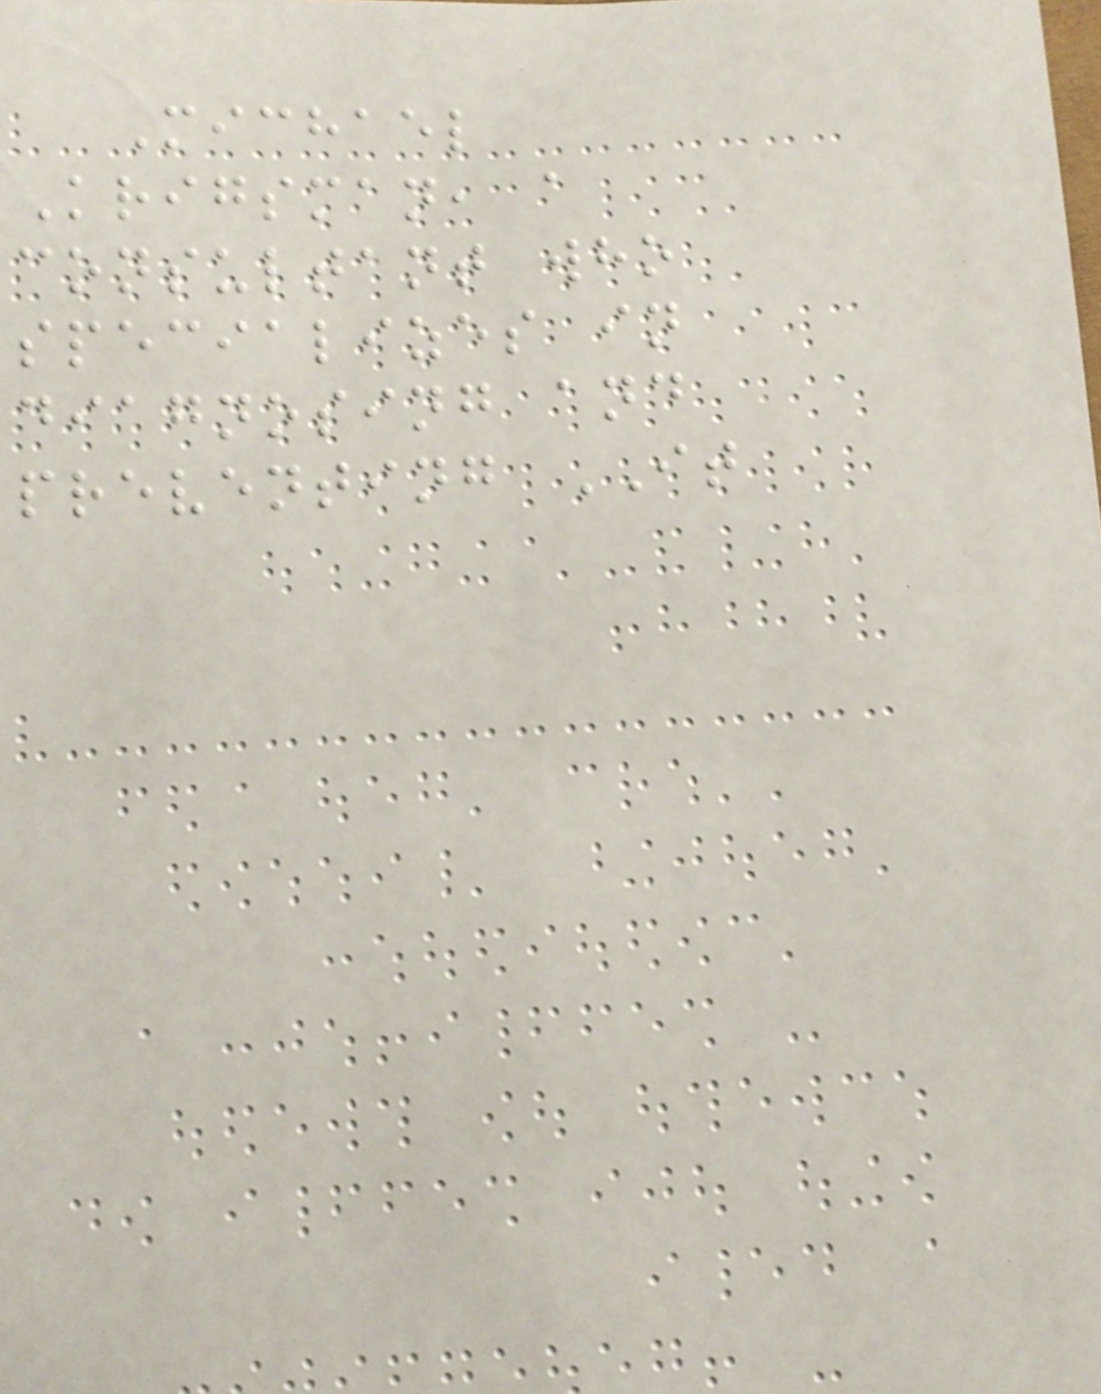Michael
Krigsman, a
consultant who
specializes in
diagnosing and
preventing IT
